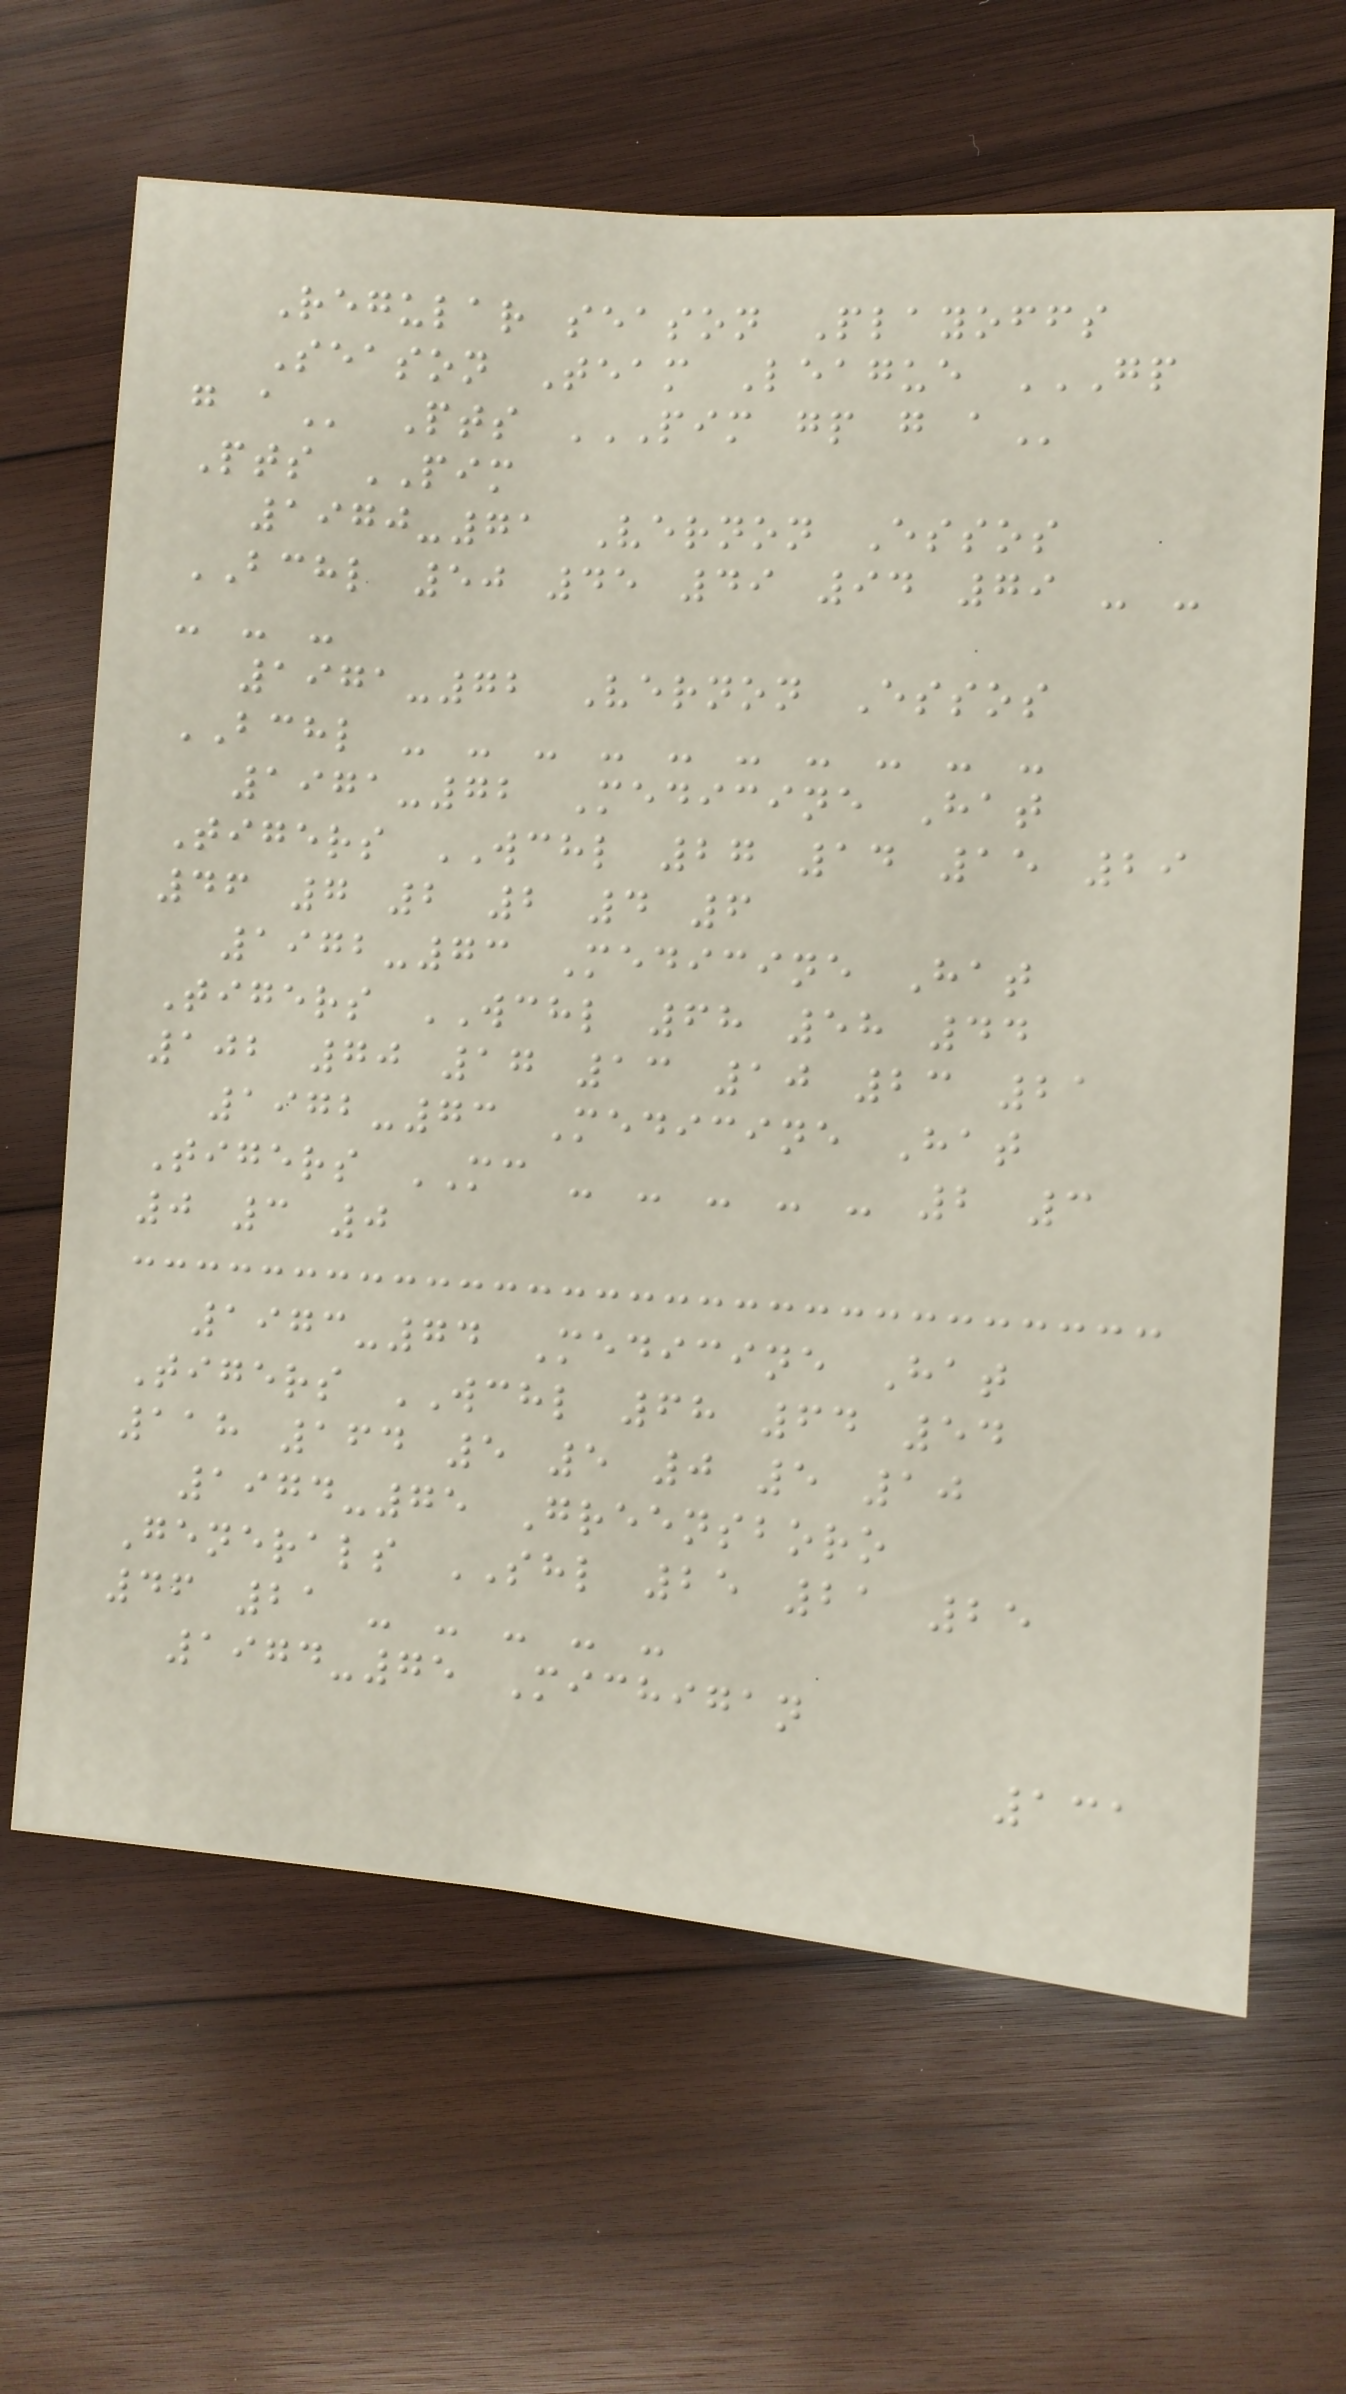Regular season Playoffs
Season Team League GP
G A Pts PIM GP G A
Pts PIM
1970-71 Vernon Essos
BCHL 50 45 49 94 79 - -
- - -
1971-72 Vernon Essos
BCHL - - - - - - - - - -
1971-72 Medicine Hat
Tigers WCHL 27 14 15 29
46 7 2 2 4 6
1972-73 Medicine Hat
Tigers WCHL 68 58 44
102 70 17 13 10 23 21
1972-73 Medicine Hat
Tigers MC - - - - - 2 3
0 3 0
1973-74 Medicine Hat
Tigers WCHL 68 64 54
118 164 5 5 0 5 10
1974-75 Greensboro
Generals SHL 25 21 25
46 21 - - - - -
1974-75 Michigan
131
